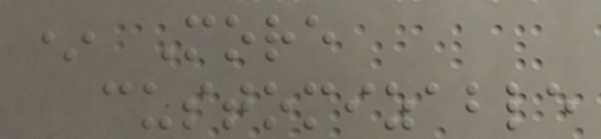* More
customizable
